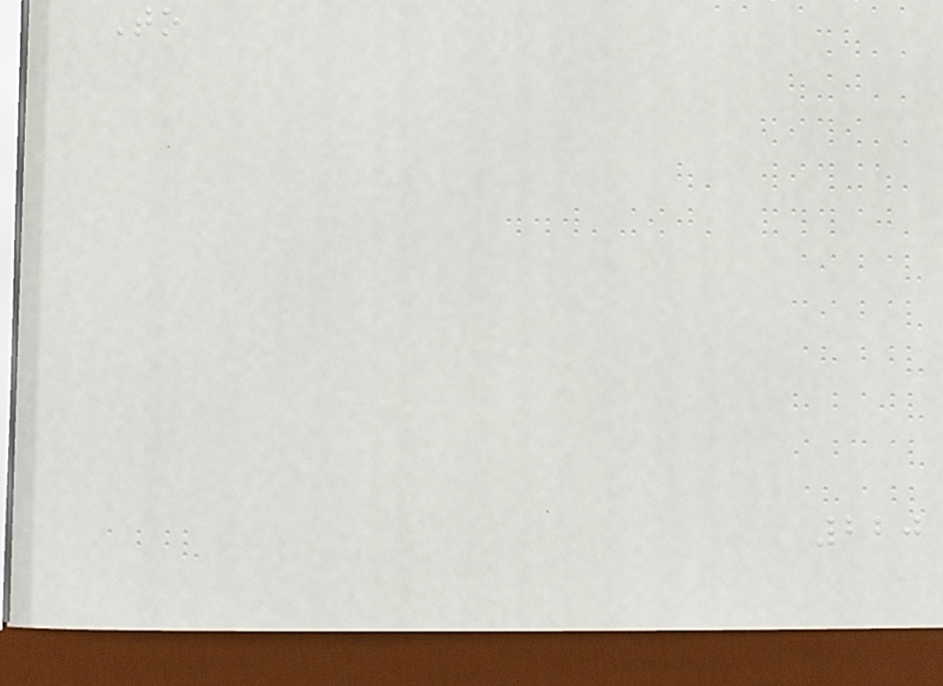To
220
